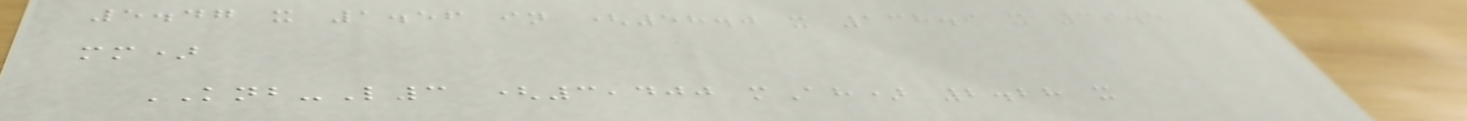5.47 x 1.56 in (58.0 x 138.9 x 39.5
mm)
KNB-L3 (3,400 mAh) 2.28 x
